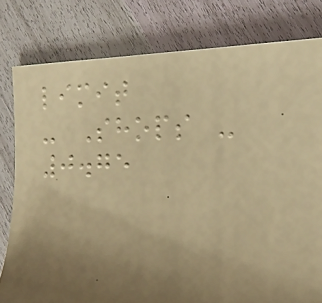limit
- Shops -
0.75
